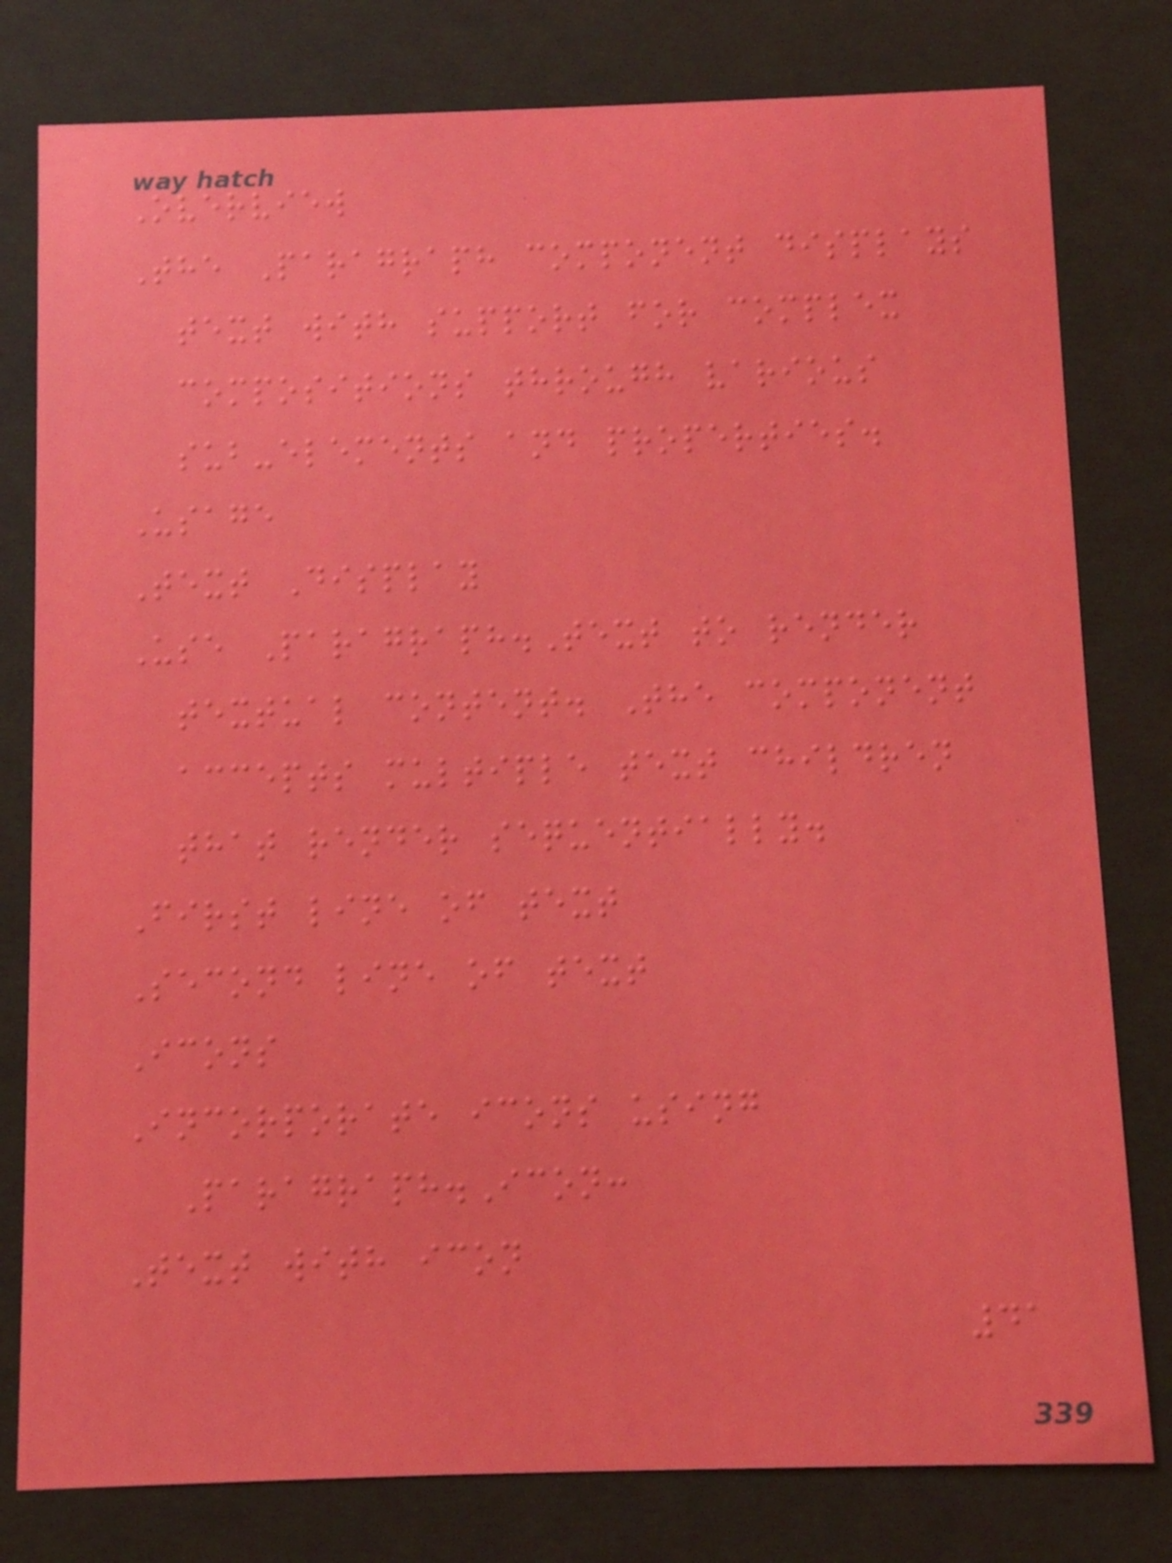Overview
The Paragraph component displays
text with support for complex
compositions through various
sub-elements and properties.
Usage
Text Display
Use Paragraph.Text to render
textual content. The component
accepts multiple text children
that render sequentially.
First line of text
Second line of text
Icons
Incorporate icons using
Paragraph.Icon:
Text with icon
41
